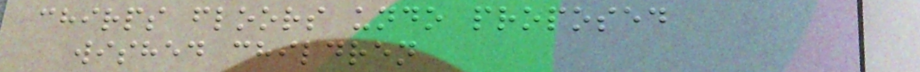chirps floors undo proposed
wished children
